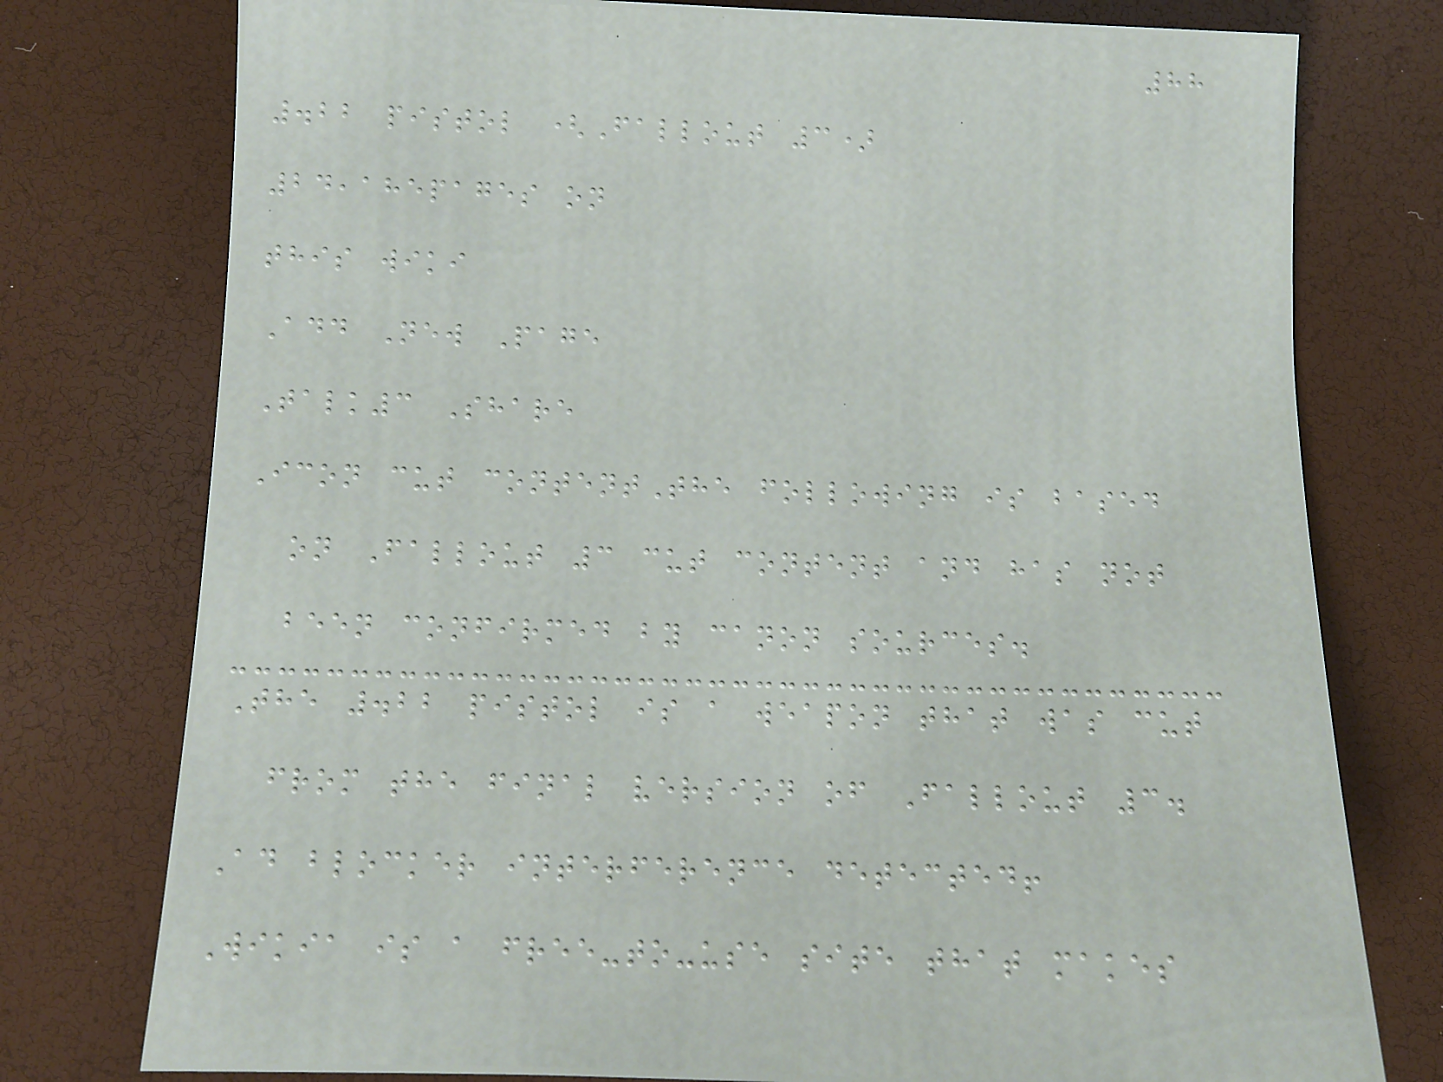88
.22 pistol (Fallout 3)
24,185pages on
this wiki
Add New Page
Talk3 Share
Icon cut contentThe following is based
on Fallout 3 cut content and has not
been confirmed by canon sources.
The .22 pistol is a weapon that was cut
from the final version of Fallout 3.
Ad blocker interference detected!
Wikia is a free-to-use site that makes
